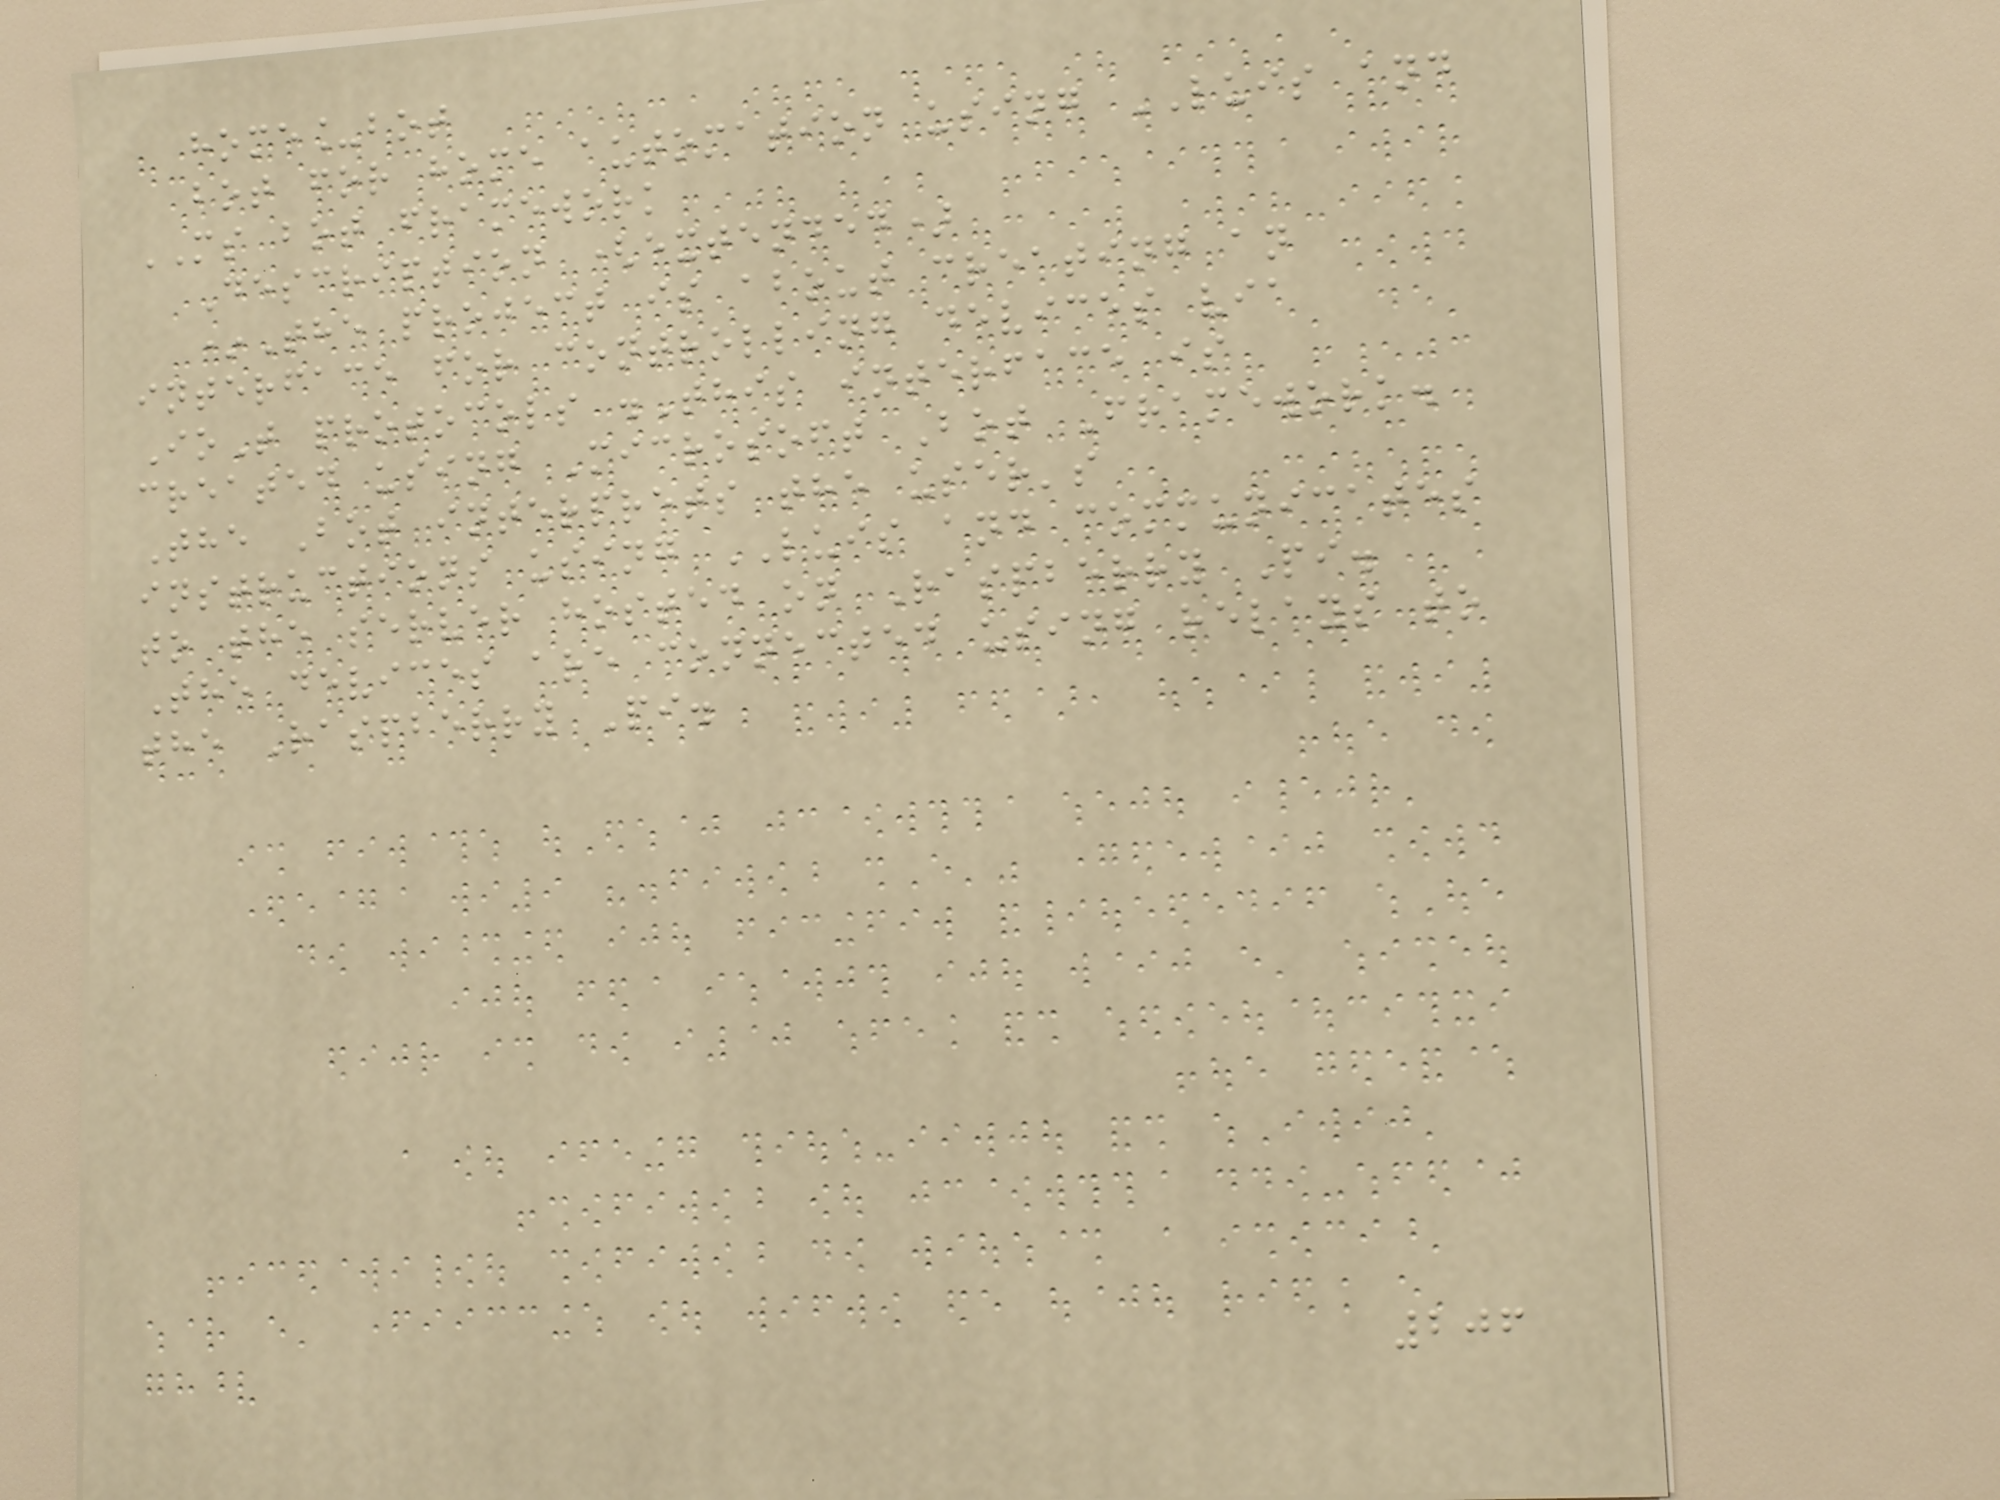home_bot
bot for home automation using LUIS and
MS bot framework
Description (extended)
*The project is about creating an
interface for controlling devices via
IoT protocols .This interface is
created using Microsoft Bot Framework.
The Bot interprets the user's
instructions using LUIS and communicates
to the server hosted on Raspberry Pi.
The devices are connected using relays to
the Raspberry Pi.
206
